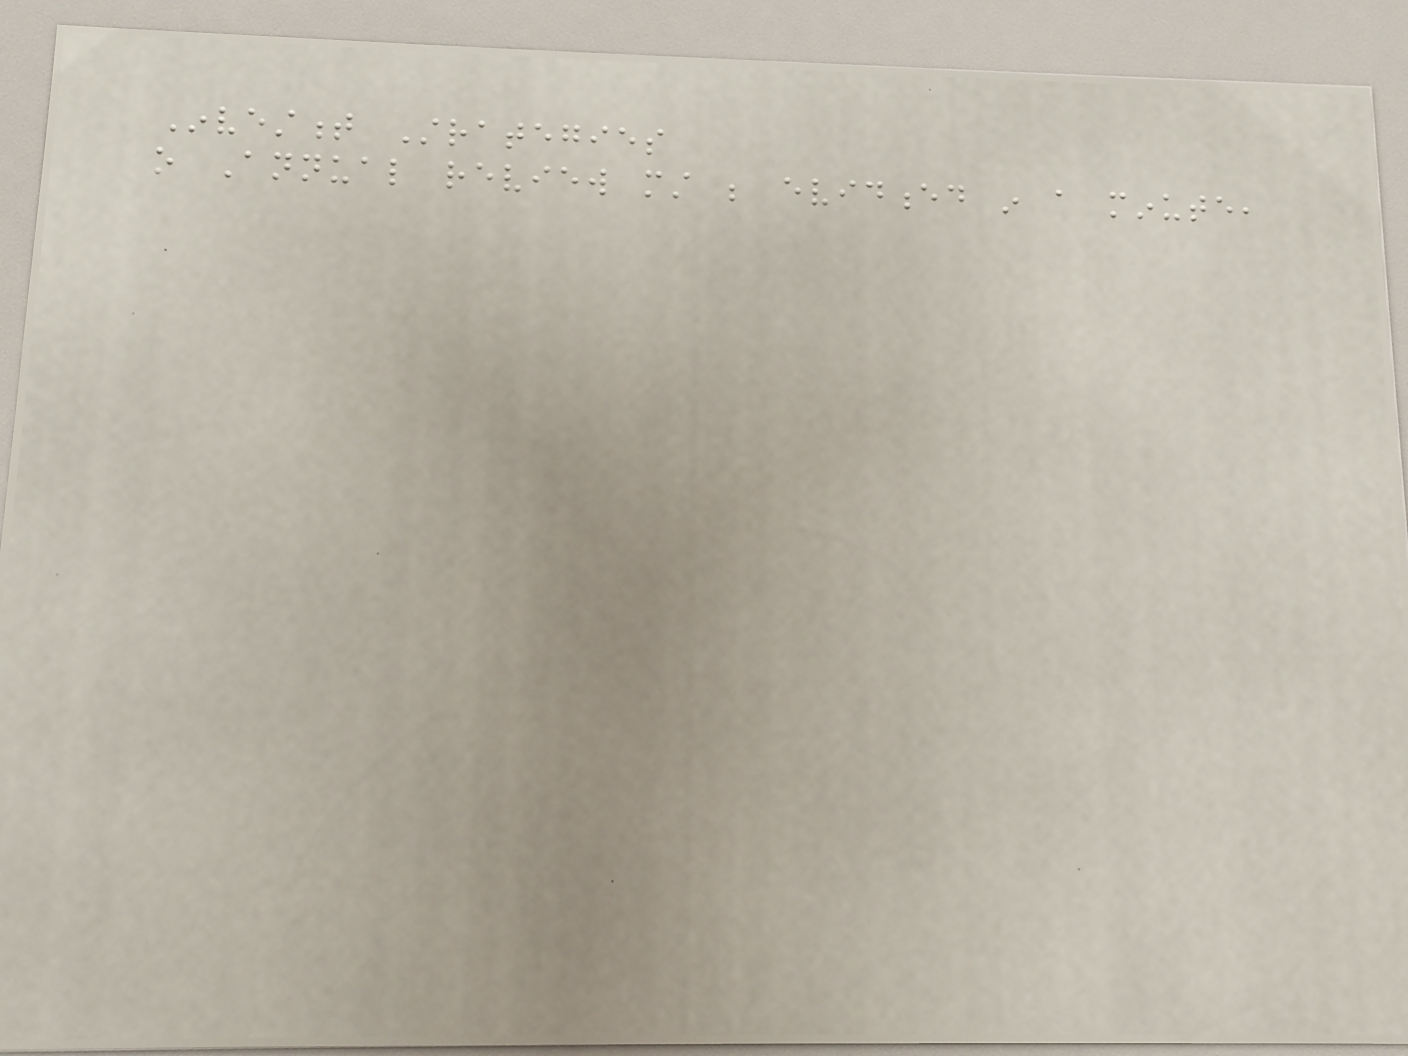Investment Strategies
o Annual review must be evidenced in a minute,
